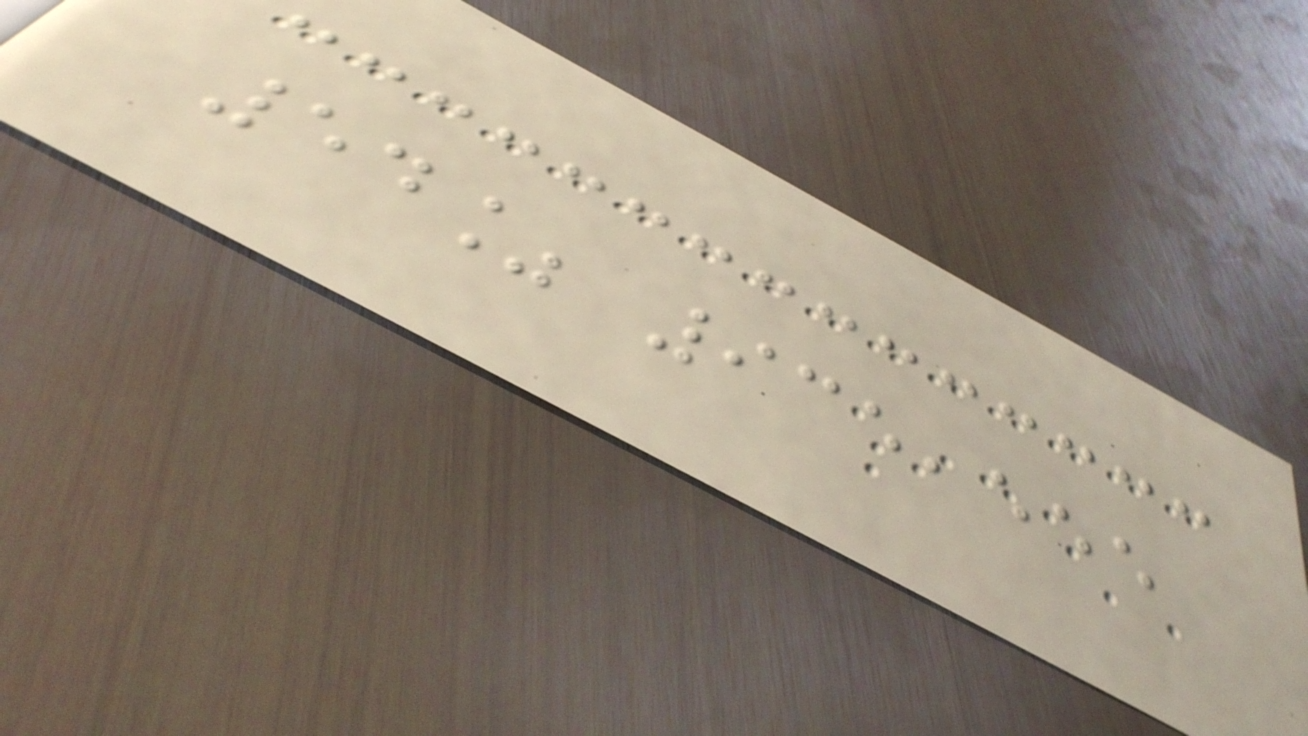54% 935,555
